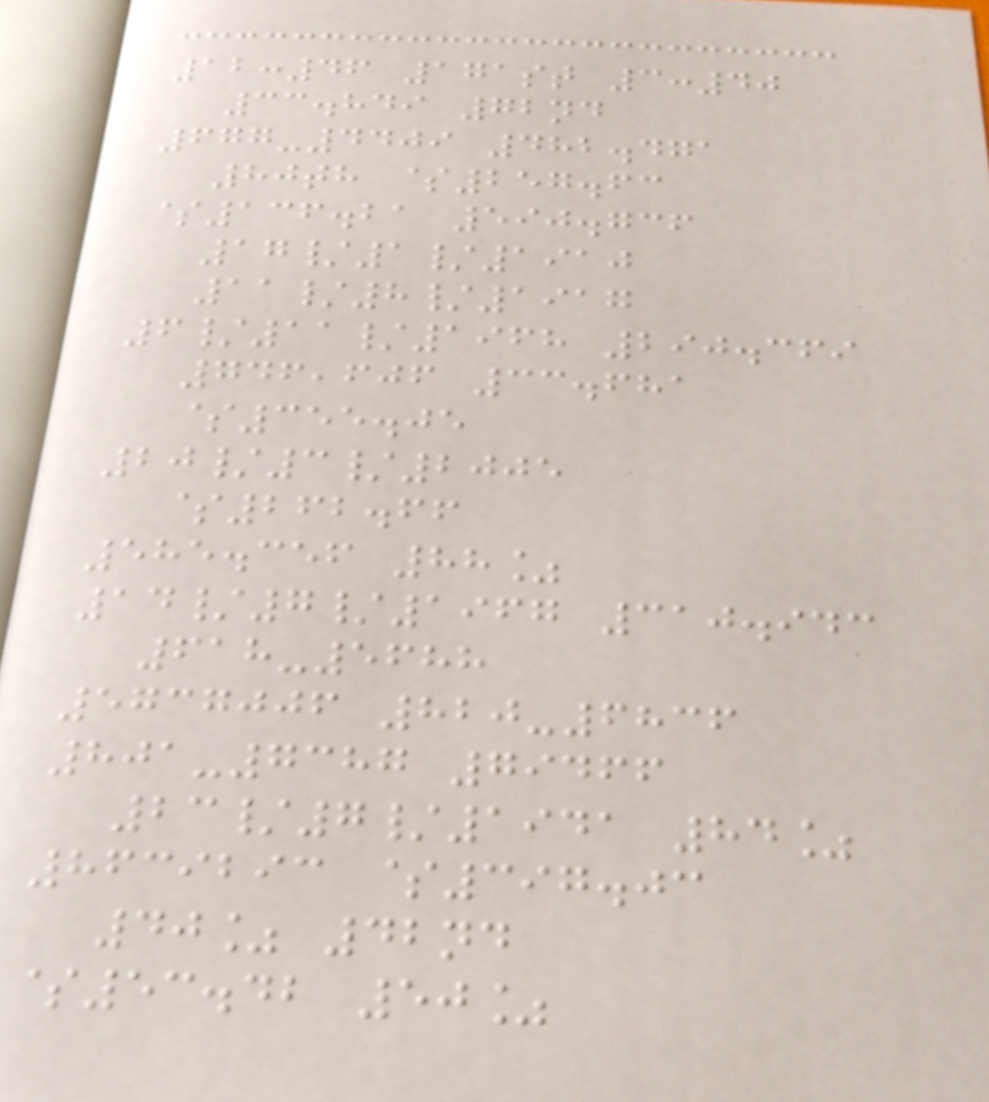12:46 171st 3:40
33.849 72nd
677-4409 482.471
80th $257.63
$136.21 590.736
17/1/1910
11/8/1917
6/11/1968 290.369
746,606 33.681
$355.05
20/3/2005
$262.66
585.356 88%
14/7/1967 310.943
618-5688
5737006 820-6836
801-7387 79466
23/7/1941 84%
8639293 $397.03
40% 42nd
$53.42 50%
